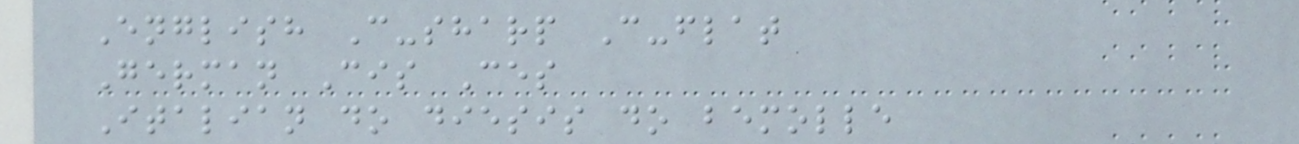English C-sharp C-flat
German Cis Ces
Italian do diesis do bemolle
